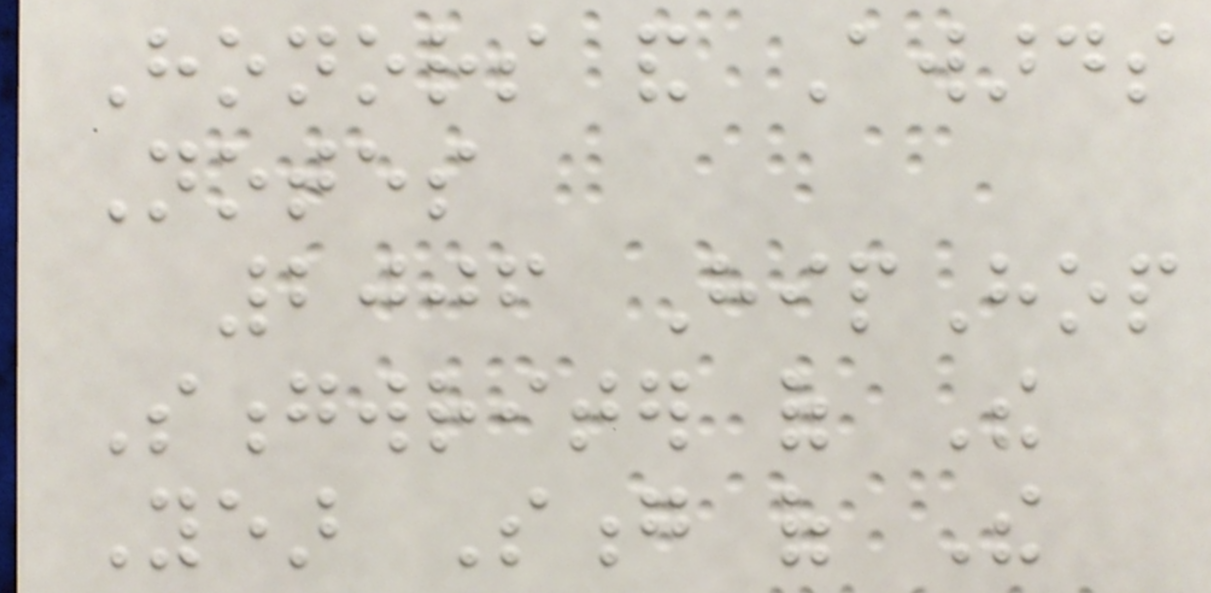Honors and Awards
Notes
2006 HipHop
Songwriter of The
Year Song of The
